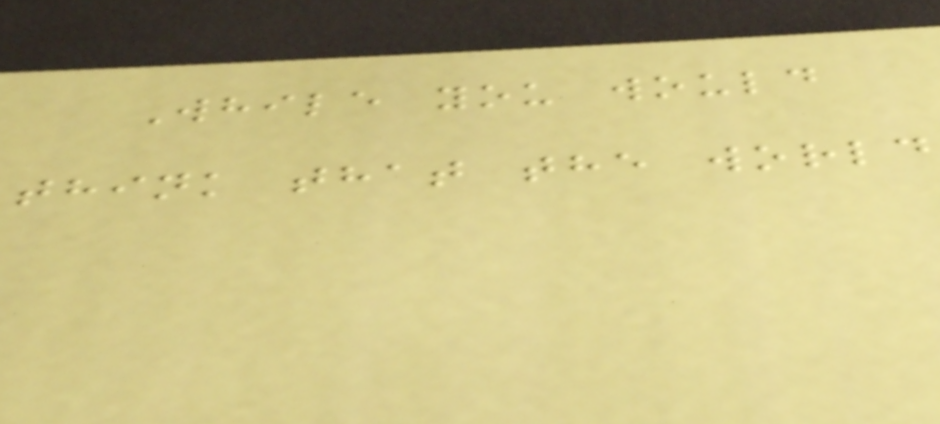While you would
think that the world
